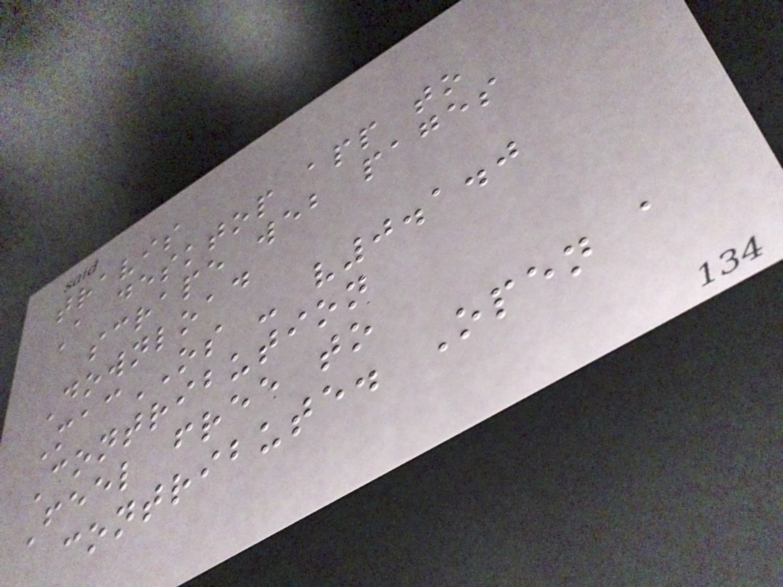travis
A desktop app to
scrape web pages
Download
MacOS - v0.1.0
Contribution
Feel free to
contribute. Open a
